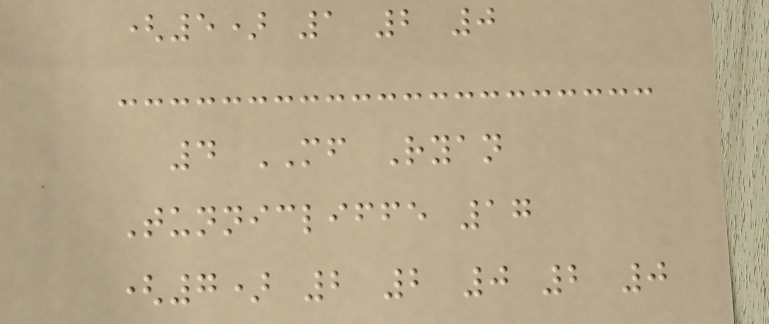(5) 1 2 0
4 MF Ryan
Tunnicliffe 17
(7) 2 2 0 2 0
